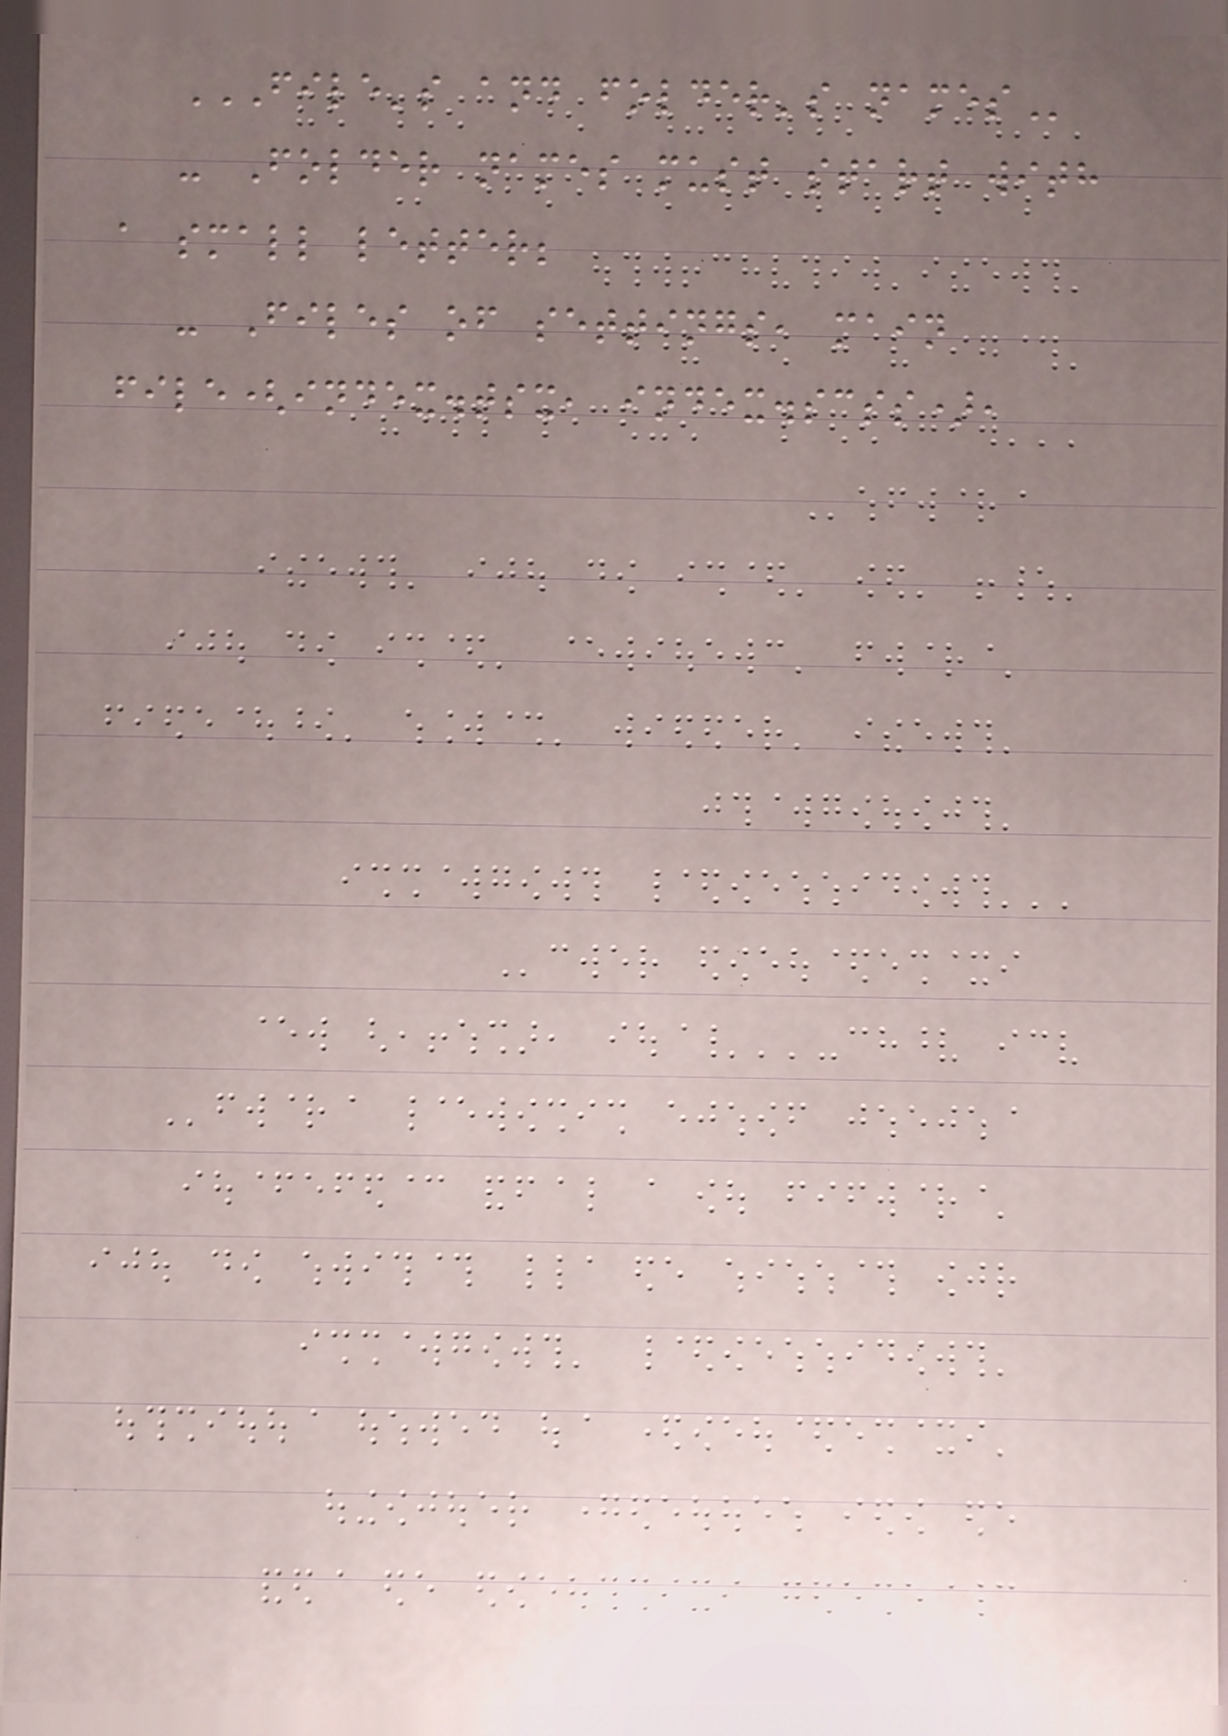FILE'S AND FOLDER'S NAMES
- Folder names must start with
a small letter;
- Files of settings, main
file(index.tsx, index.scss),
